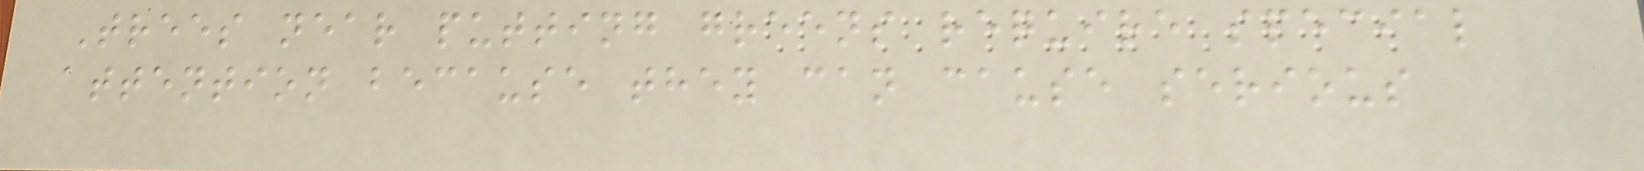Trees near putting greens require special
attention because they can cause serious
